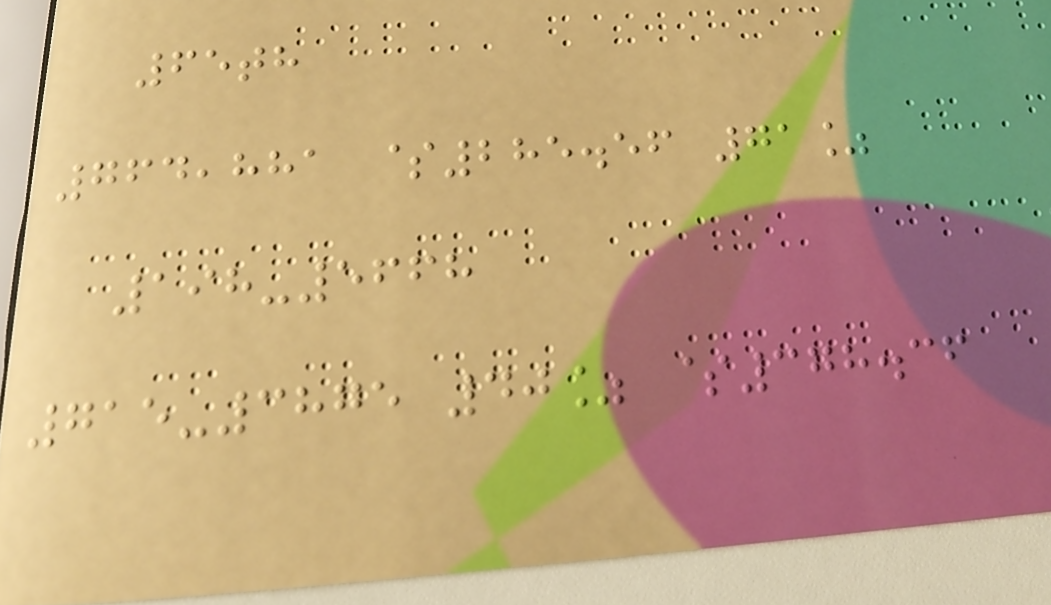65th
764,881 $285.56 71%
198-5668
715-3875 40% $378.36
